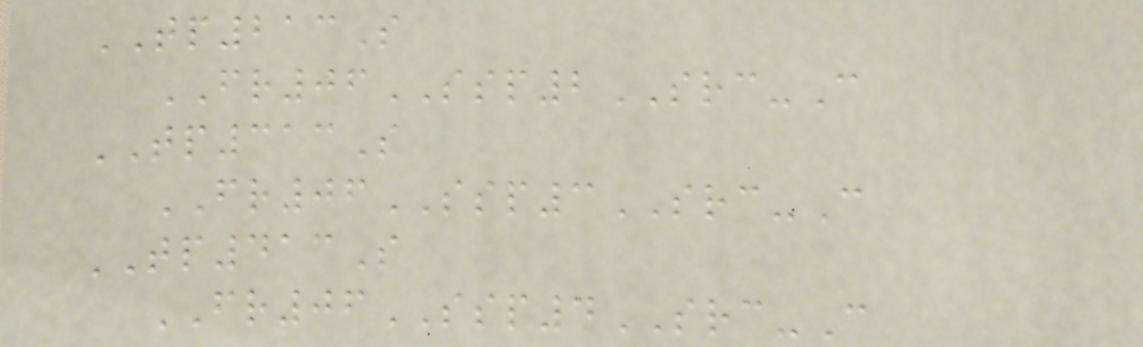TP213S
FR06SSP2SRC-C
TP313S
FR06SSP3SRC-C
TP413S
FR06SSP4SRC-C
